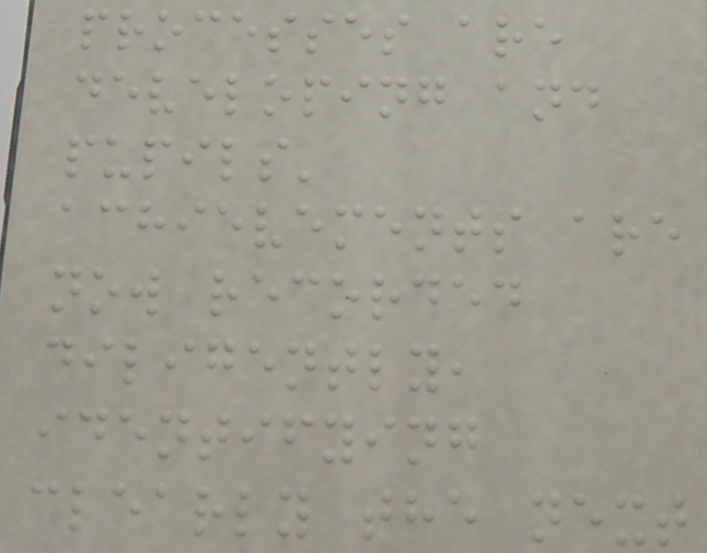processes are
developing and
pupils'
achievements are
now recorded
diligently,
identifying
clearly the next
